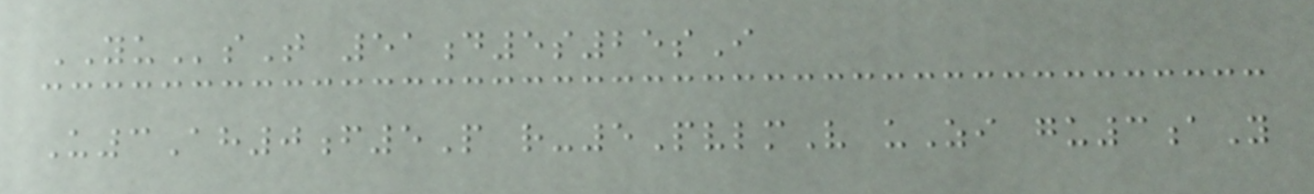YUsT 51d5s25sI
U3Ah0f5P r-5PvlmV uZi gu3aY
